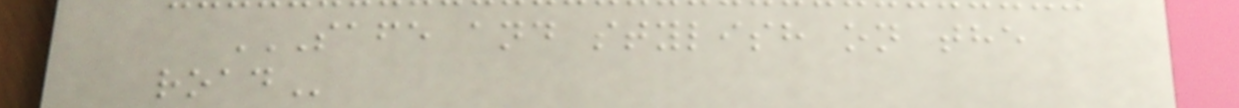SAFE AND STYLISH ON THE
ROAD
